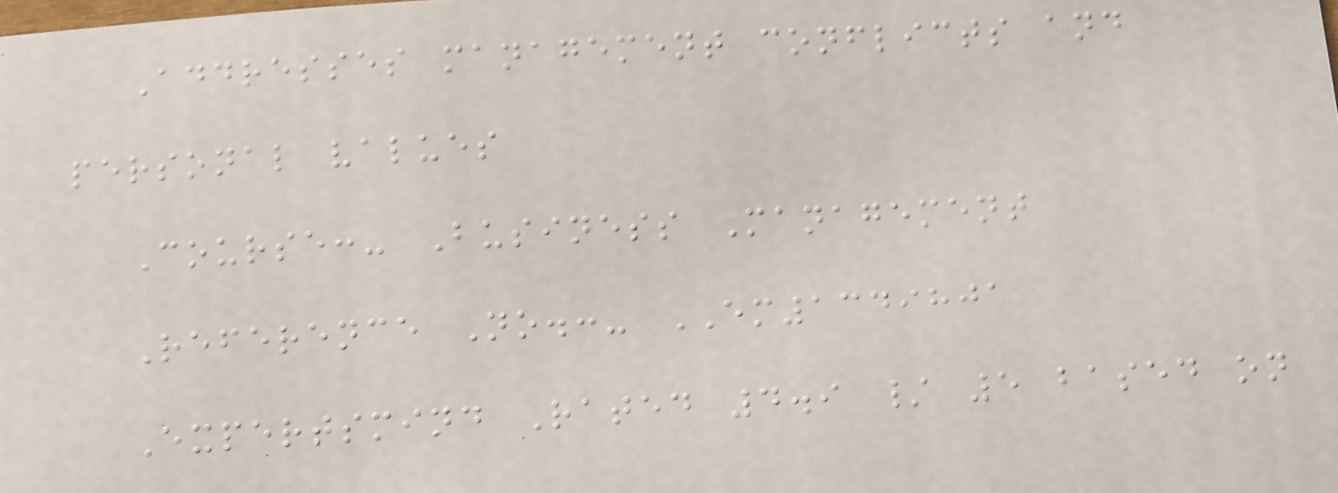Addresses management conflicts and
personal values
Course:- Business Management
Reference No.:- EM1349801
Expertsmind Rated 4.9 / 5 based on
